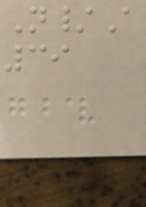N/A
39
